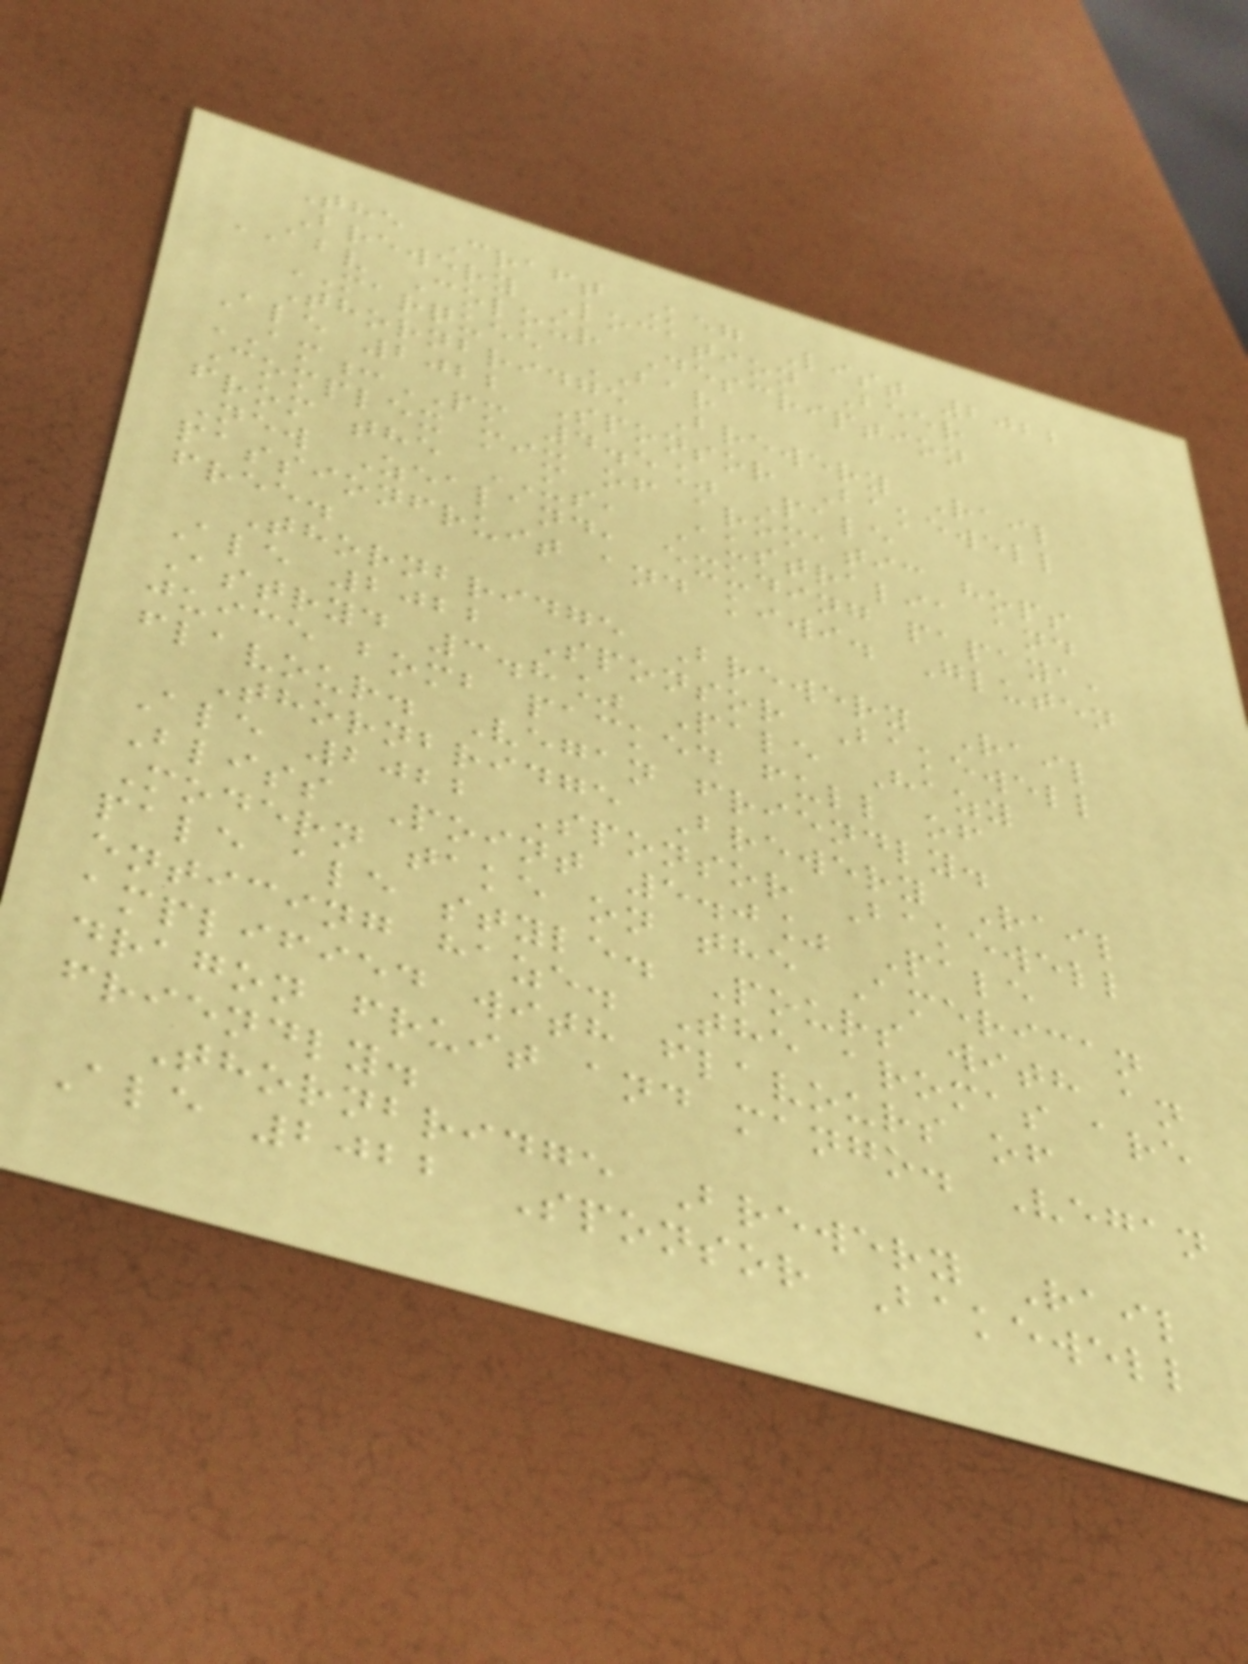The Craft Keg List 2022
Brewery Location Beer
ABV Colour Description
MARQUEE BAR
Thornbridge Brewery Rail
Ale 2022 Sponsor Bakewell
AM:PM 4.5% Pale
Complex mix of aromatic hops
from the US, Australia and
New Zealand, exuding papaya,
passionfruit and kiwi. Gluten
free.
Thornbridge Brewery Rail
Ale 2022 Sponsor Bakewell
Astryd 3.8% Pale Hazy
juice bomb packed full of
flavour. Vegan friendly.
Thornbridge Brewery Rail
Ale 2022 Sponsor Bakewell
Bliss Point 5.0% Pale
Modern take on the American
pale ale style. Pours with an
enticing haze. The aromas are
amplified with flavours of
dragon fruit and mango. Vegan
friendly.
Thornbridge Brewery Rail
Ale 2022 Sponsor Bakewell
